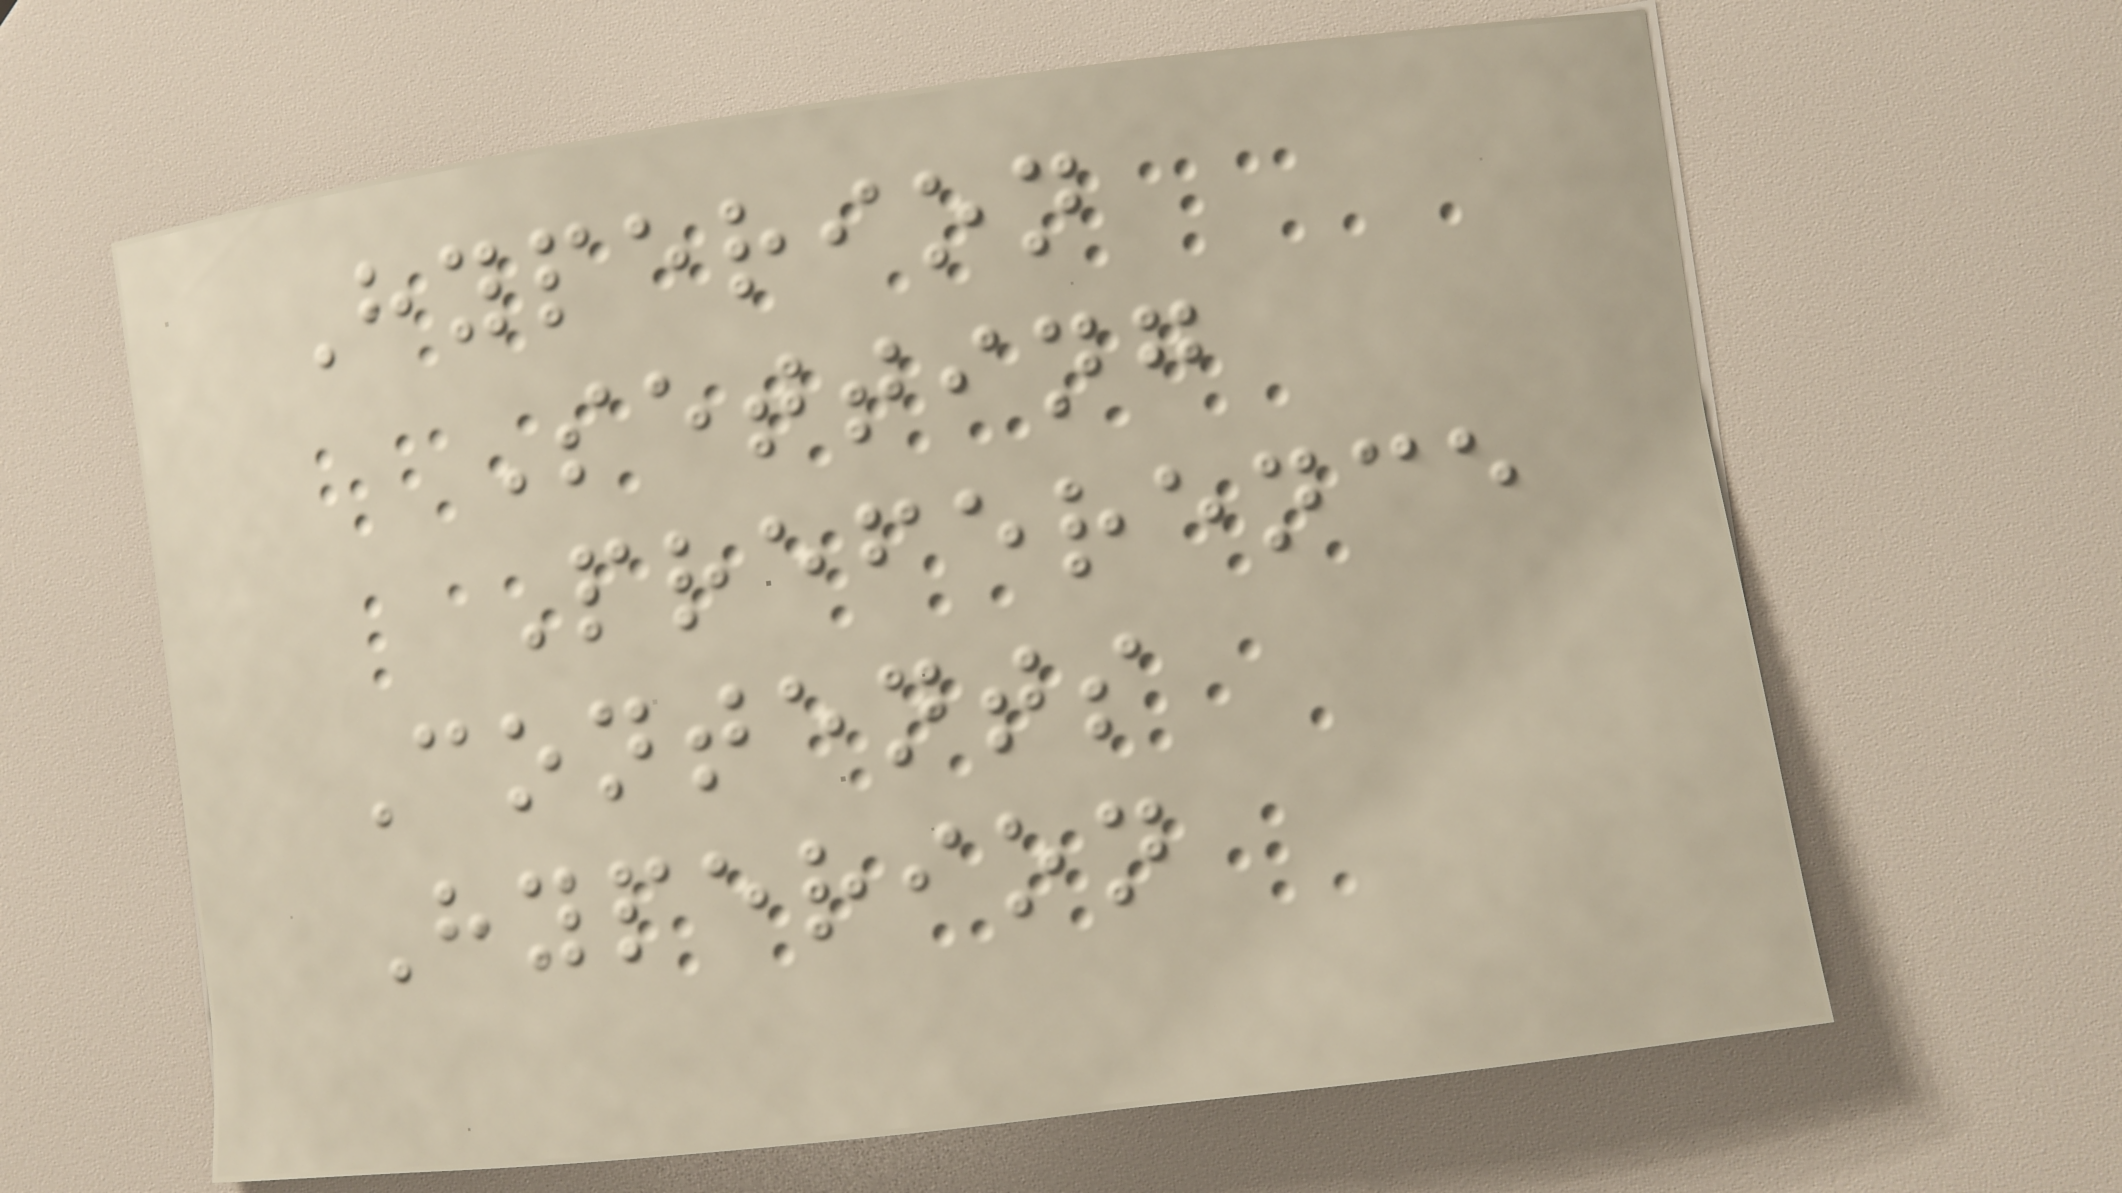Hyperion
Setting
Preference
Contents
Hyperion
